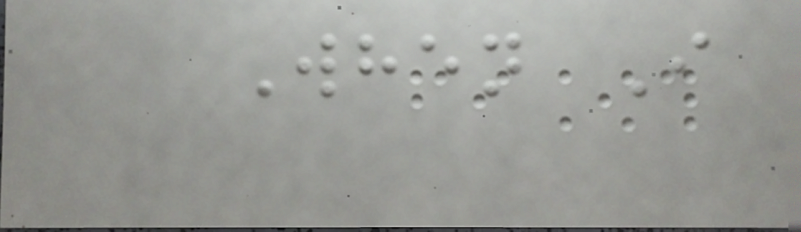When I
